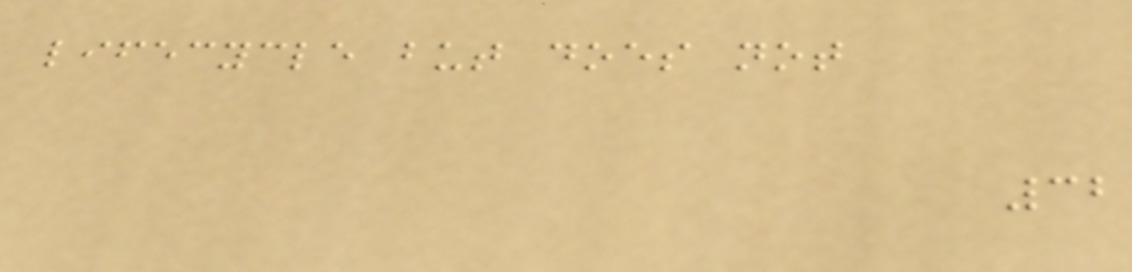lifecycle but does not
32
